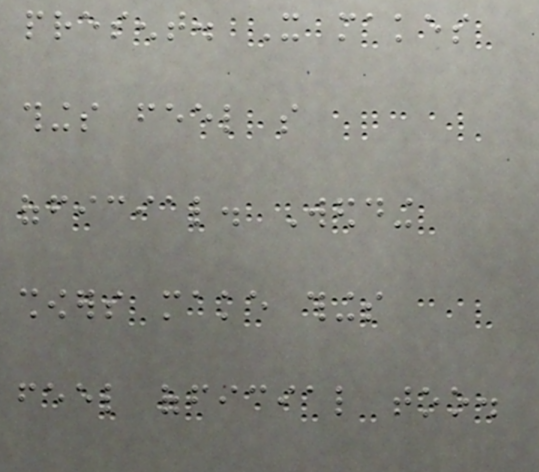present. It makes
things feel so
official. Wedding
showers make things
feel official too.
